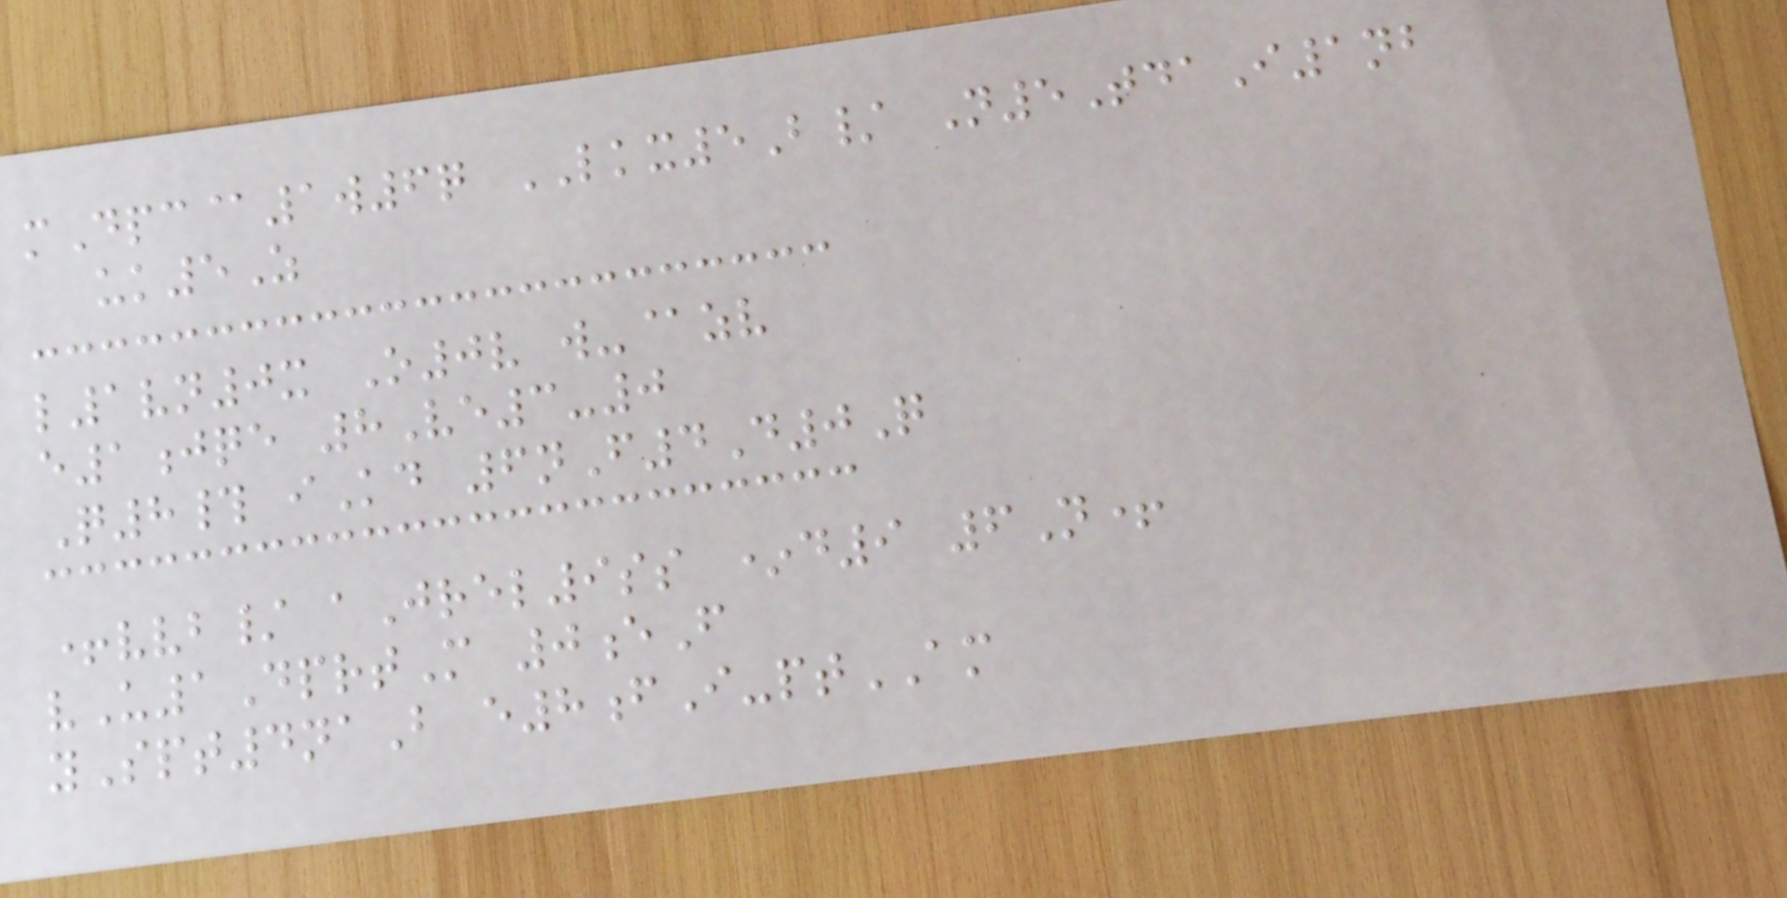mDpc@1w6q LKX5B/ N5TdaI1nb
uk5Z
l1vn0x O0v w-@zv
e1jqe 8Ve3-0
Q8# iKd 6nF4D0Q
+vvb/ aJrel9ss *d9 6N+
vU1DprtM 0eF
ySpt4naB e8fI-ptAM
